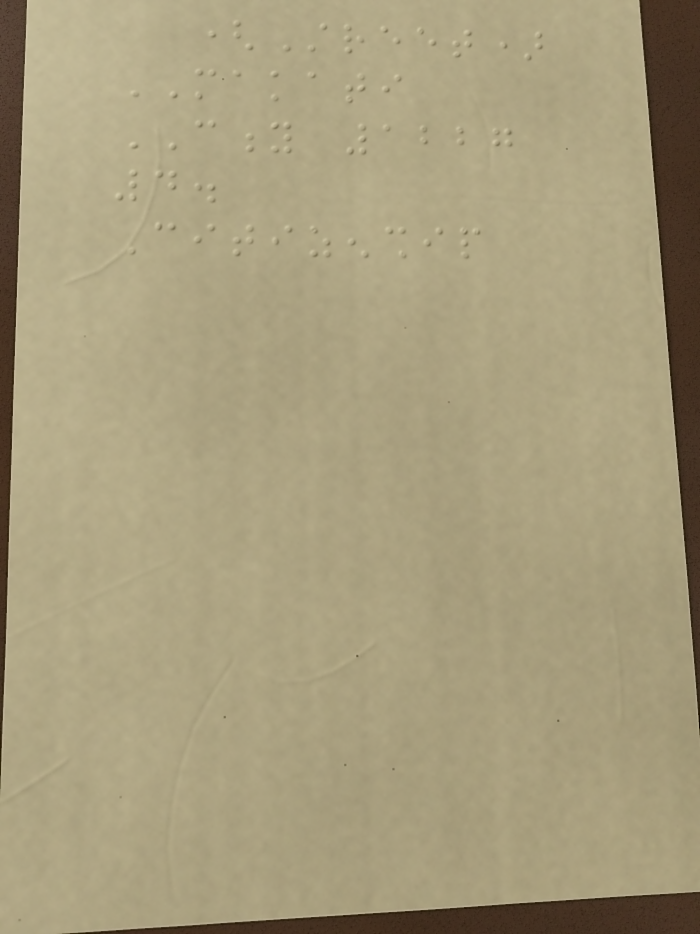(Street)
MAKATI
CITY 1227
4.
Citizenship
